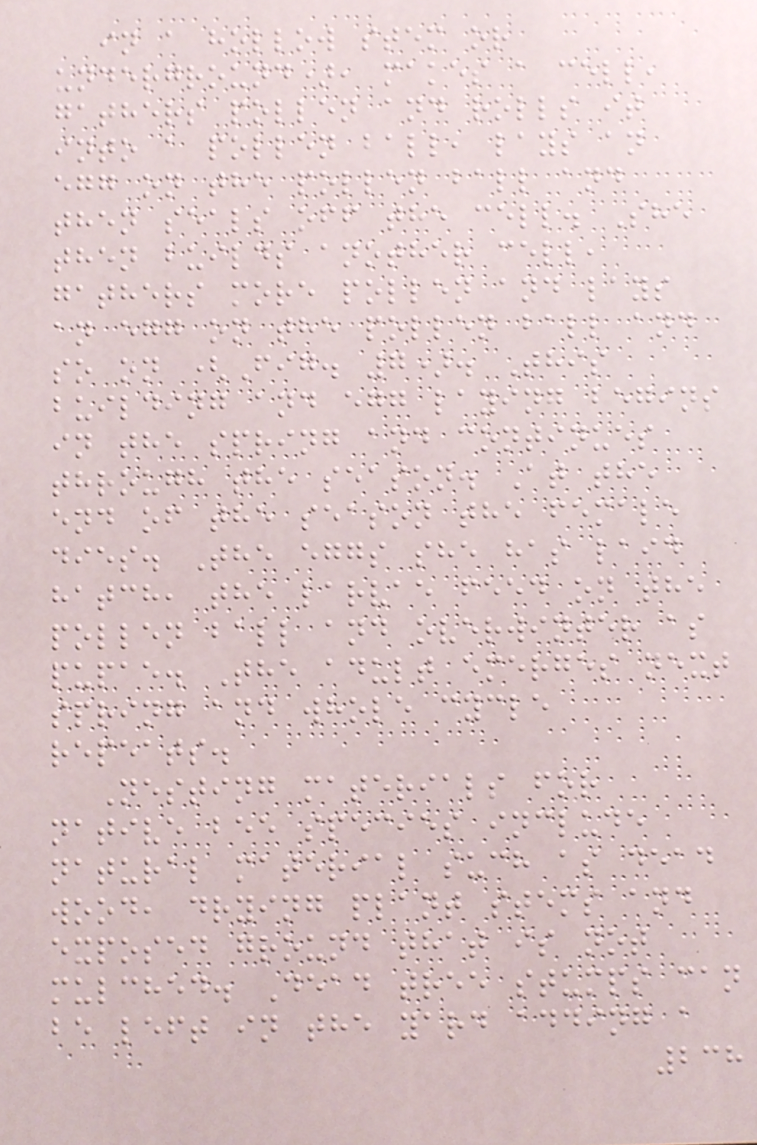in a hollow stem or
underground), makes a cell,
gathers pollen and rolls it
into a pollen ball, lays an
egg on the pollen ball and
then seals off the cell. She
then builds another cell,
gathers more pollen and lays
an egg on the pollen ball and
so on (Fig. 7). This
building and egg laying begins
in the spring and continues
through the season. At the
end of the season the female
dies. The eggs she has laid
hatch, the larvae feed on the
pollen ball and overwinter as
pupae. The adult emerges next
spring and whole cycle
repeats.
Nesting materials for
native bee species include
natural material such as dead
wood, drying plant stems and
exposed ground that is not
mulched. Dead tree stumps can
be left in the yard adding a
238
